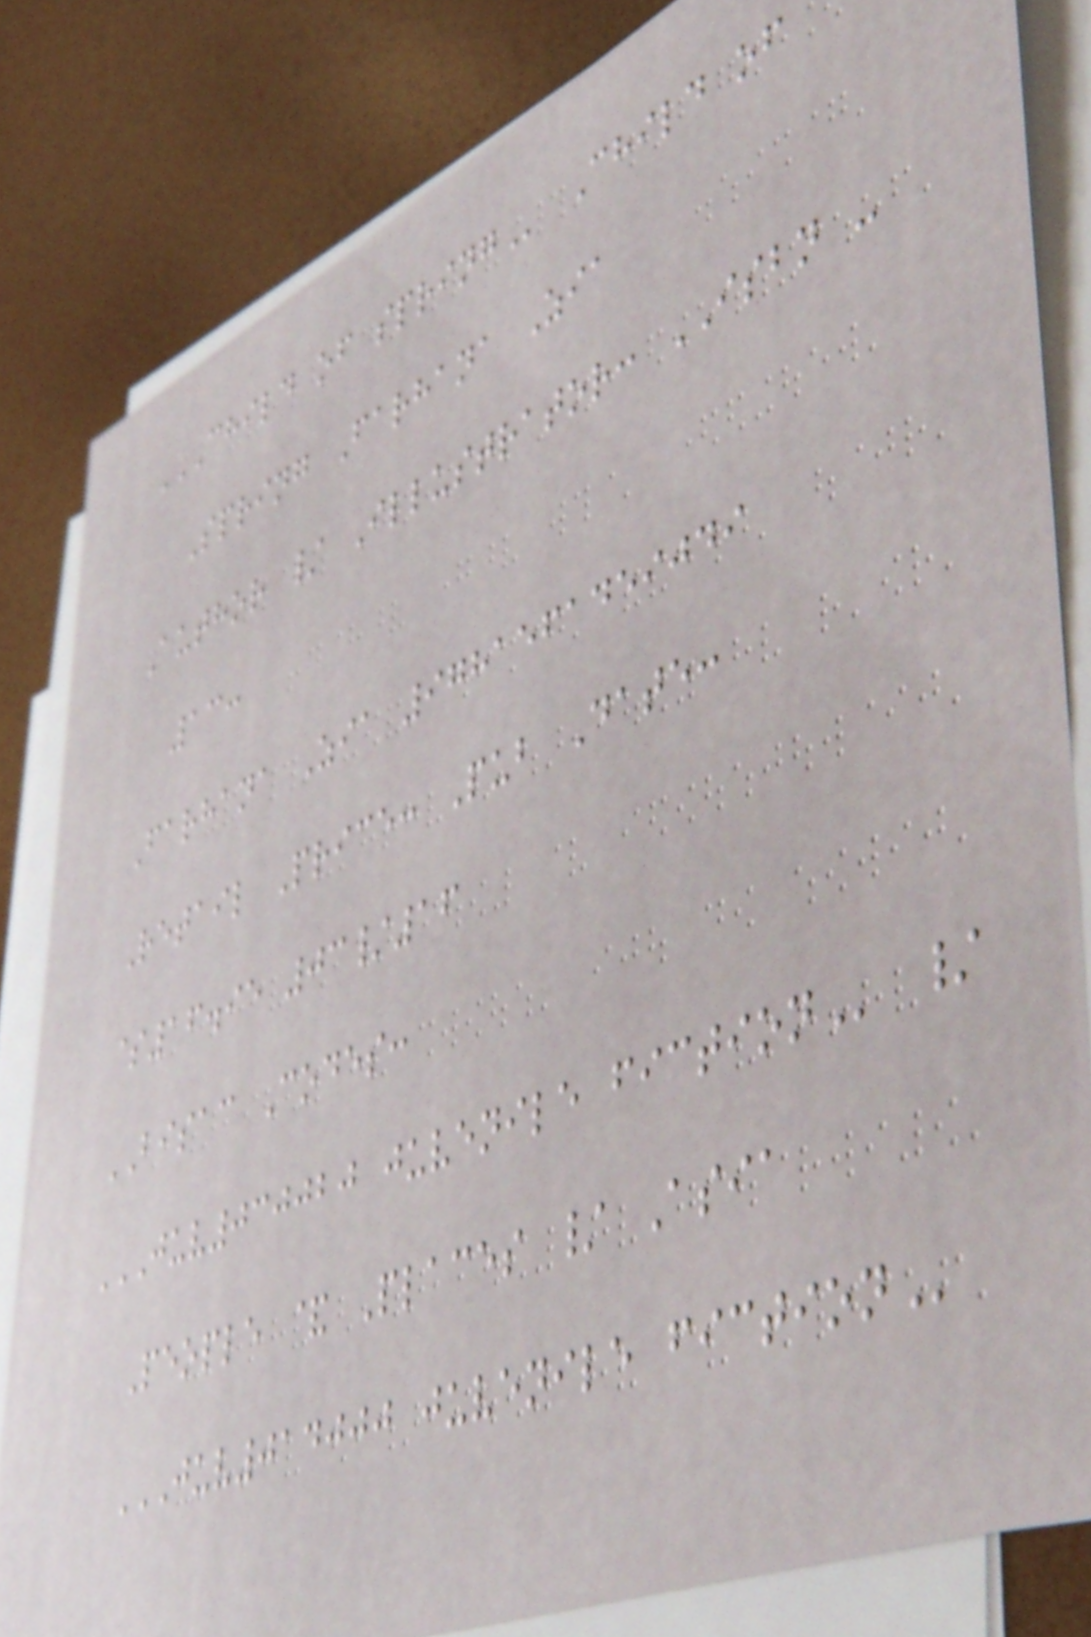CHILD OF SPRING Child of
Spring Farhana Zia
Author / Illustrator: ISBN -
13:
Farhana Zia 9781561459049
Retail Price: Pub Date:
$16.95 03/16
BISAC Codes:
JUV030020 JUVENILE FICTION /
People & Places / Asia
JUV014000 JUVENILE FICTION
